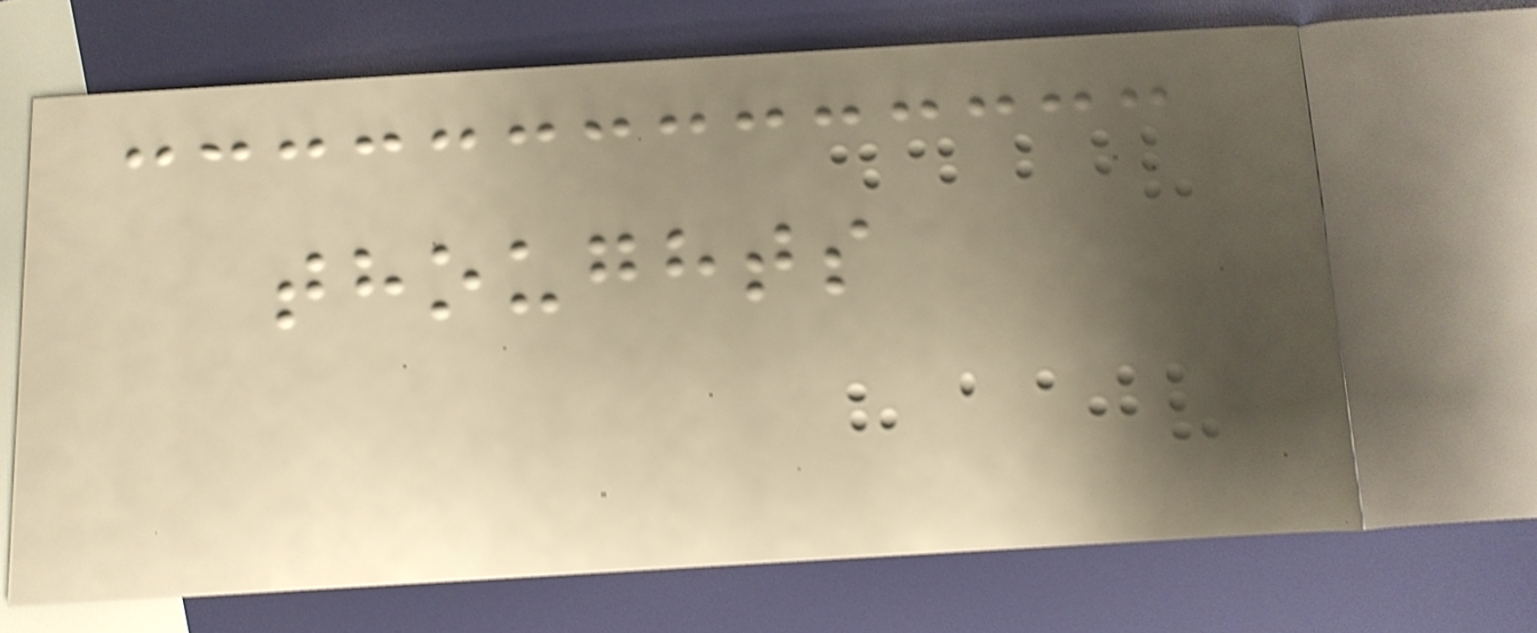thoughts
